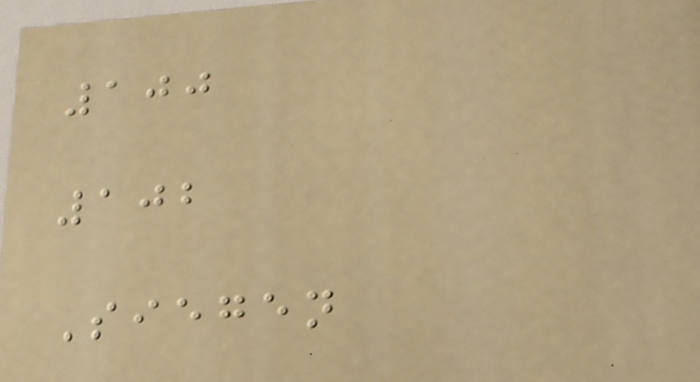100
102
Siegen
